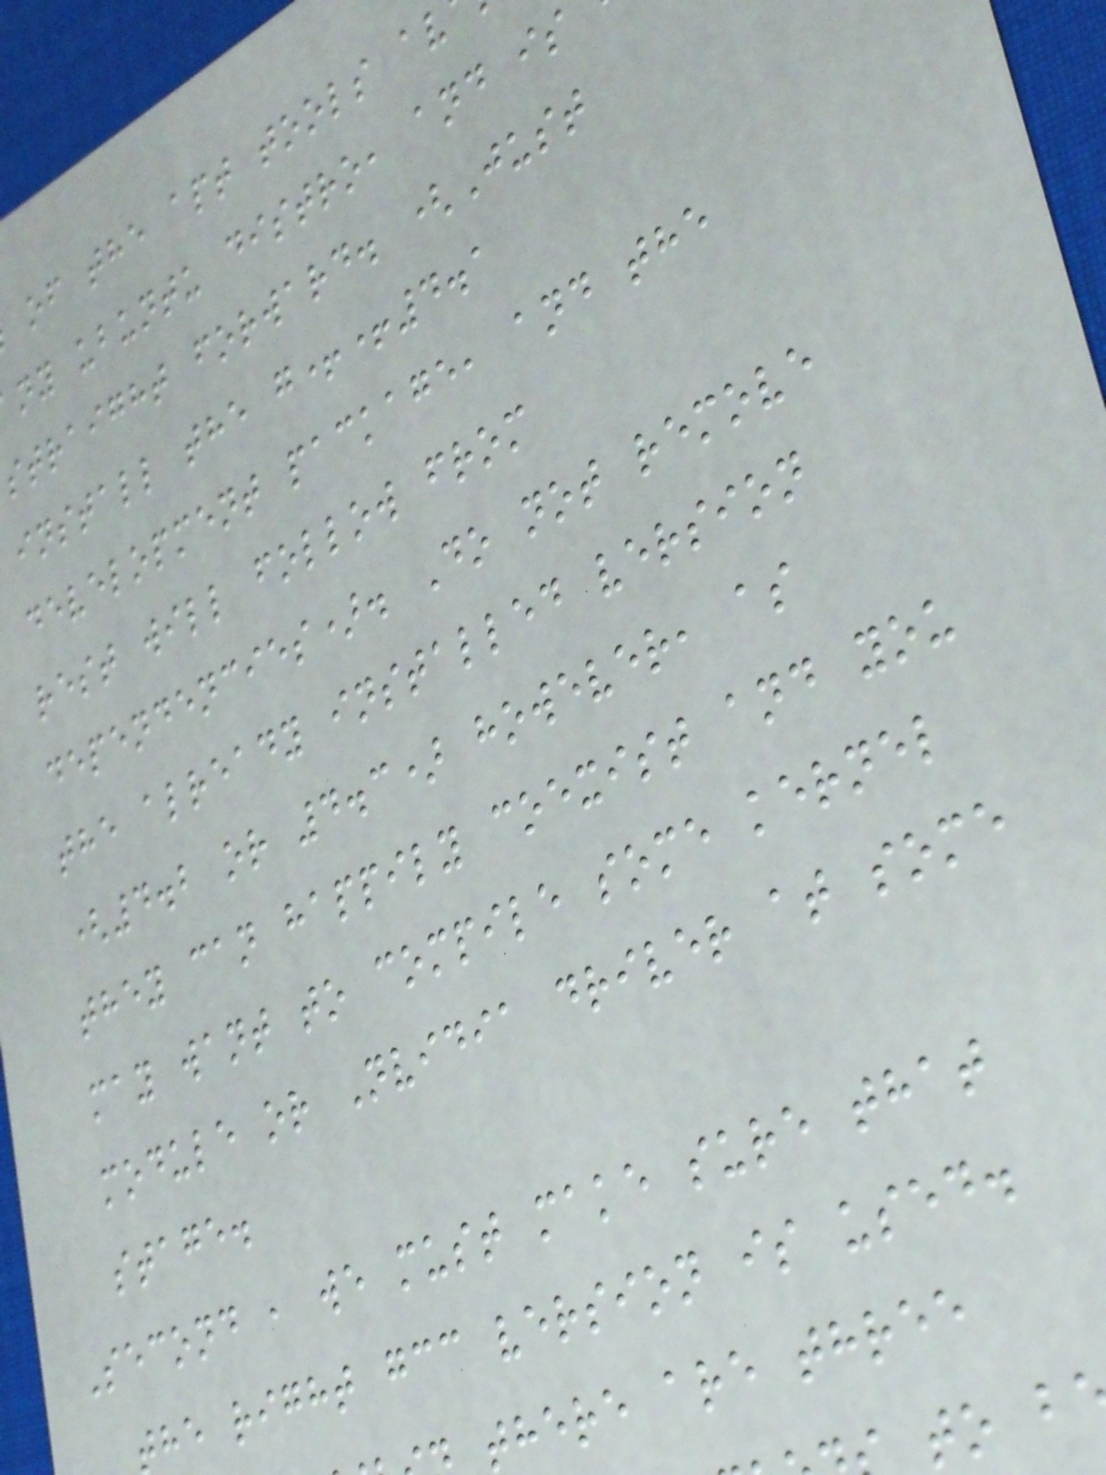of the apt tools av
ny ubuntu distro, and is
straight forward. (Just
install the g++4.1
development package, and the
rest will follow from
dependencies). Do not remove
the already installed version
(4.2 or 4.3) however, as
they can happily coexist and you
may want to compile some kernel
module or Nvidia driver at some
stage.
Second , we must make sure that
the right gcc version is used.
there are three
